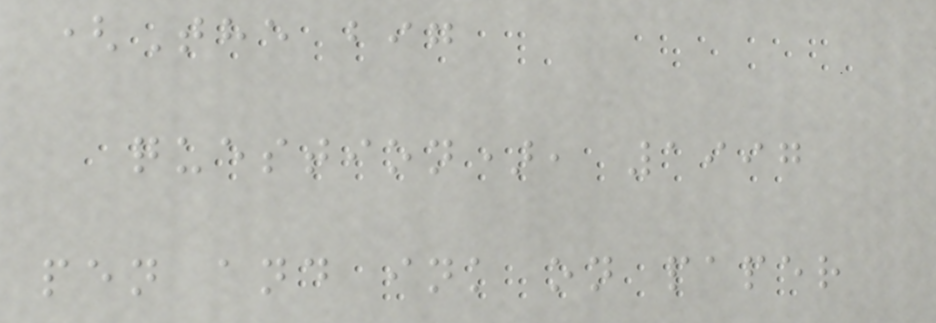(The big
question), 1997
pen and ink on paper
